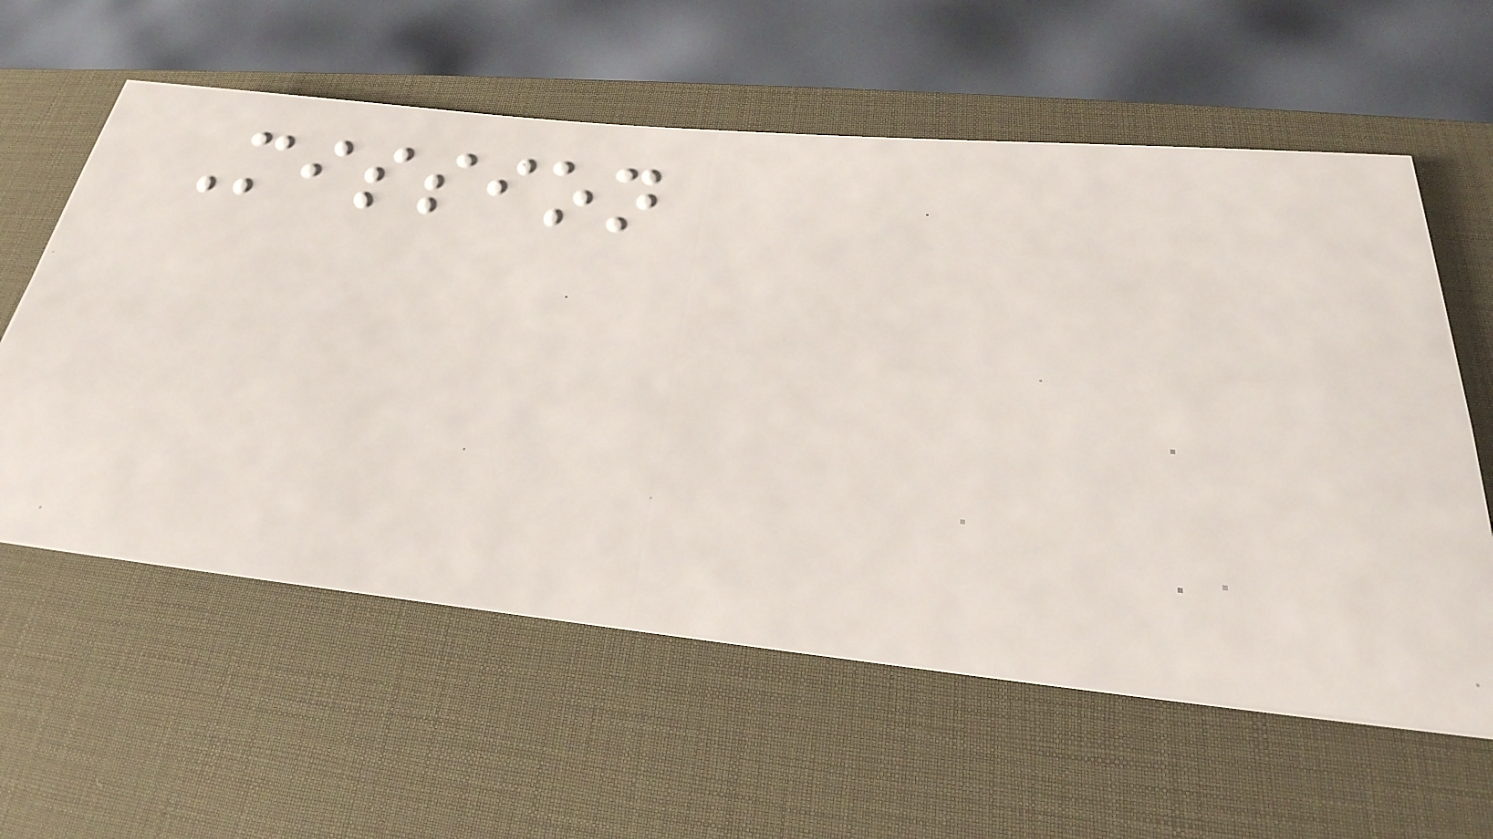Mission
